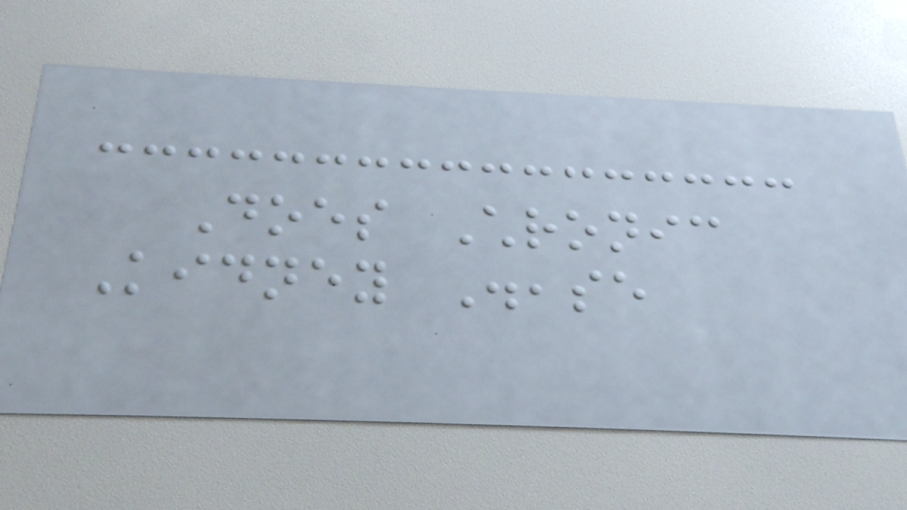Does Chronic
Kidney Disease
